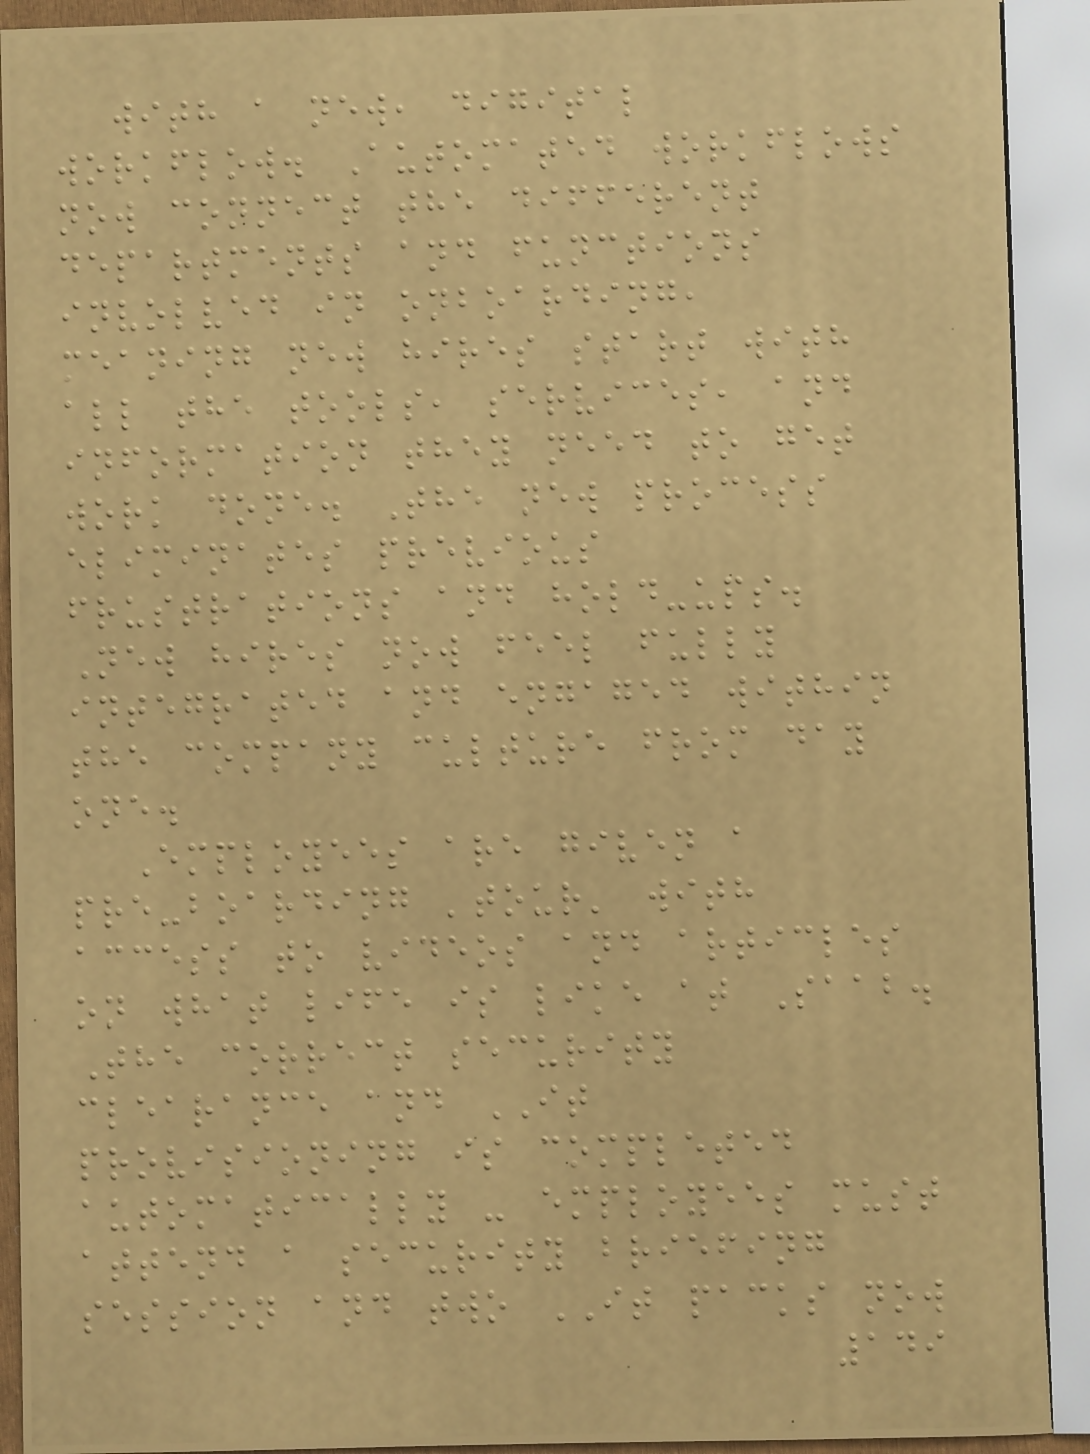with a new, digital
workflow. Automated workflows
now connect the different
departments and functions
involved in onboarding,
meaning new hires start with
all the tools, services, and
information they need to get
work done. The new process
eliminates previous
frustrations and hold-ups.
New hires now feel fully
integrated and engaged within
the company culture from day
one.
Employees are given a
pre-boarding 'tour' with
access to videos and articles
on what life is like at Saab.
The correct security
clearance and IT
provisioning is completed
automatically - employees must
attend a security briefing
session and two IT packs now
149
